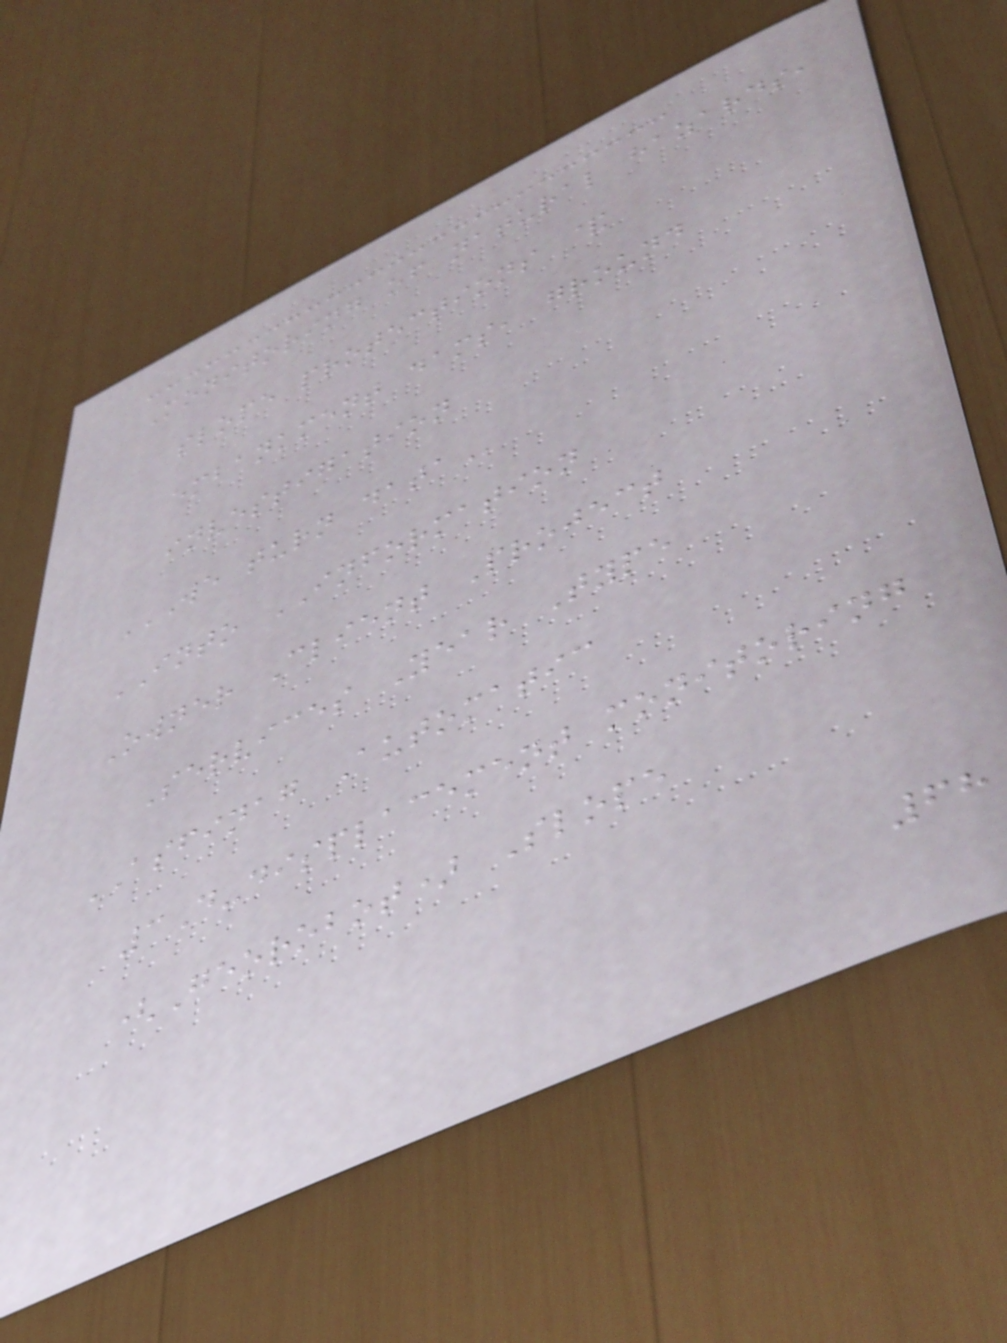Monitoring of natural hazards,
slope protections &
embankment dams, ground
investigation
WE TURN DATA
INTO INFORMATION
Owner Client Project
Services Year Type
ASFINAG Automatic
3D-displacement monitoring
(Georobot) Slope
68
